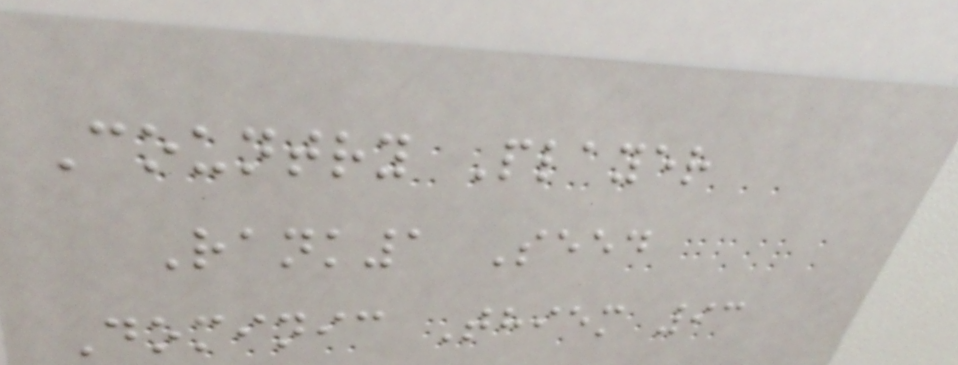Country Player
Rank1 Seed
Dominic Thiem 93
